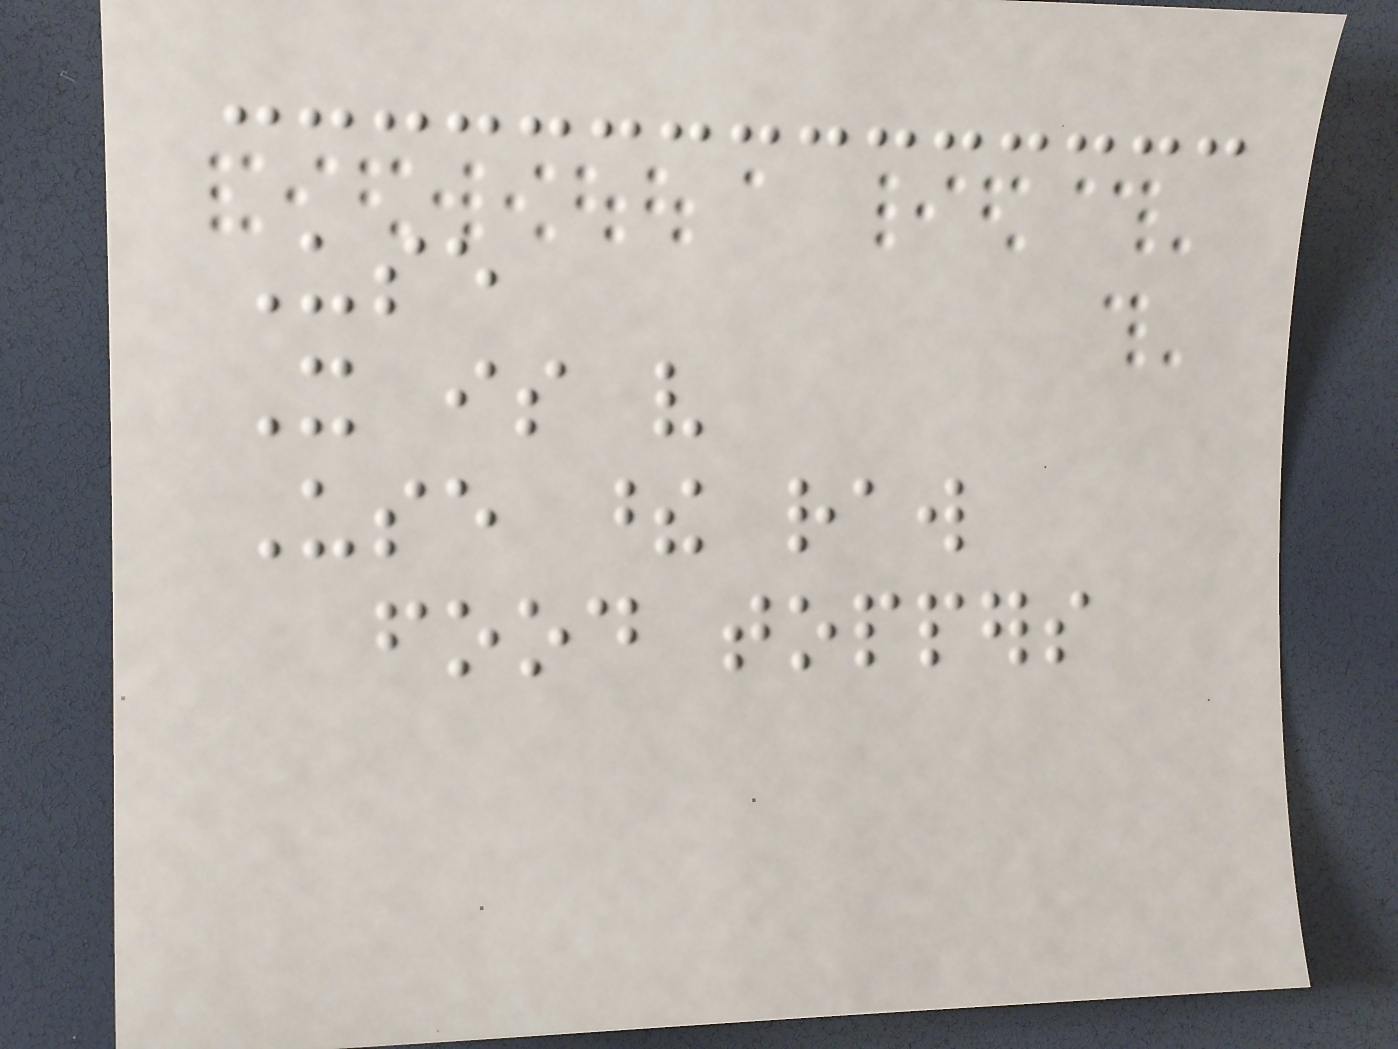Use
It is very
Use these raw
food toppers
